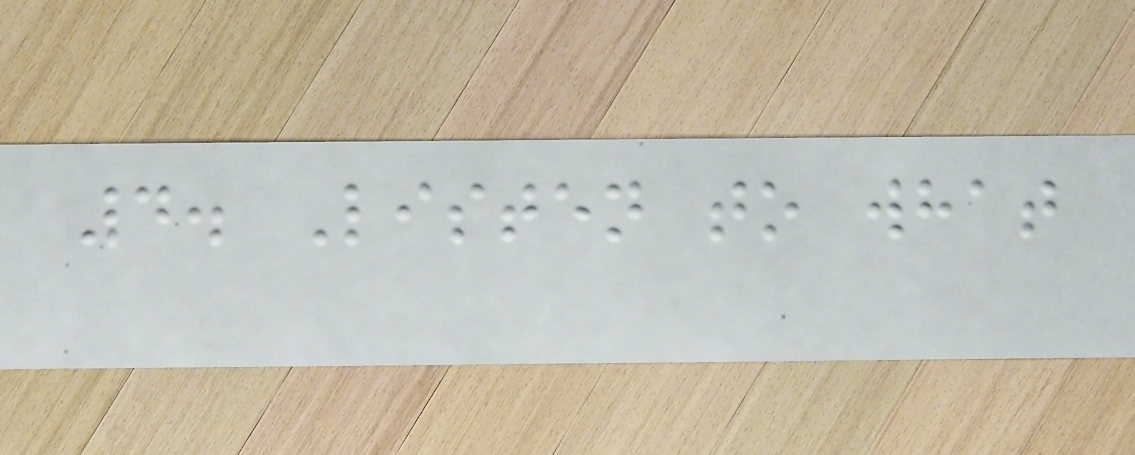4. Listen to what
